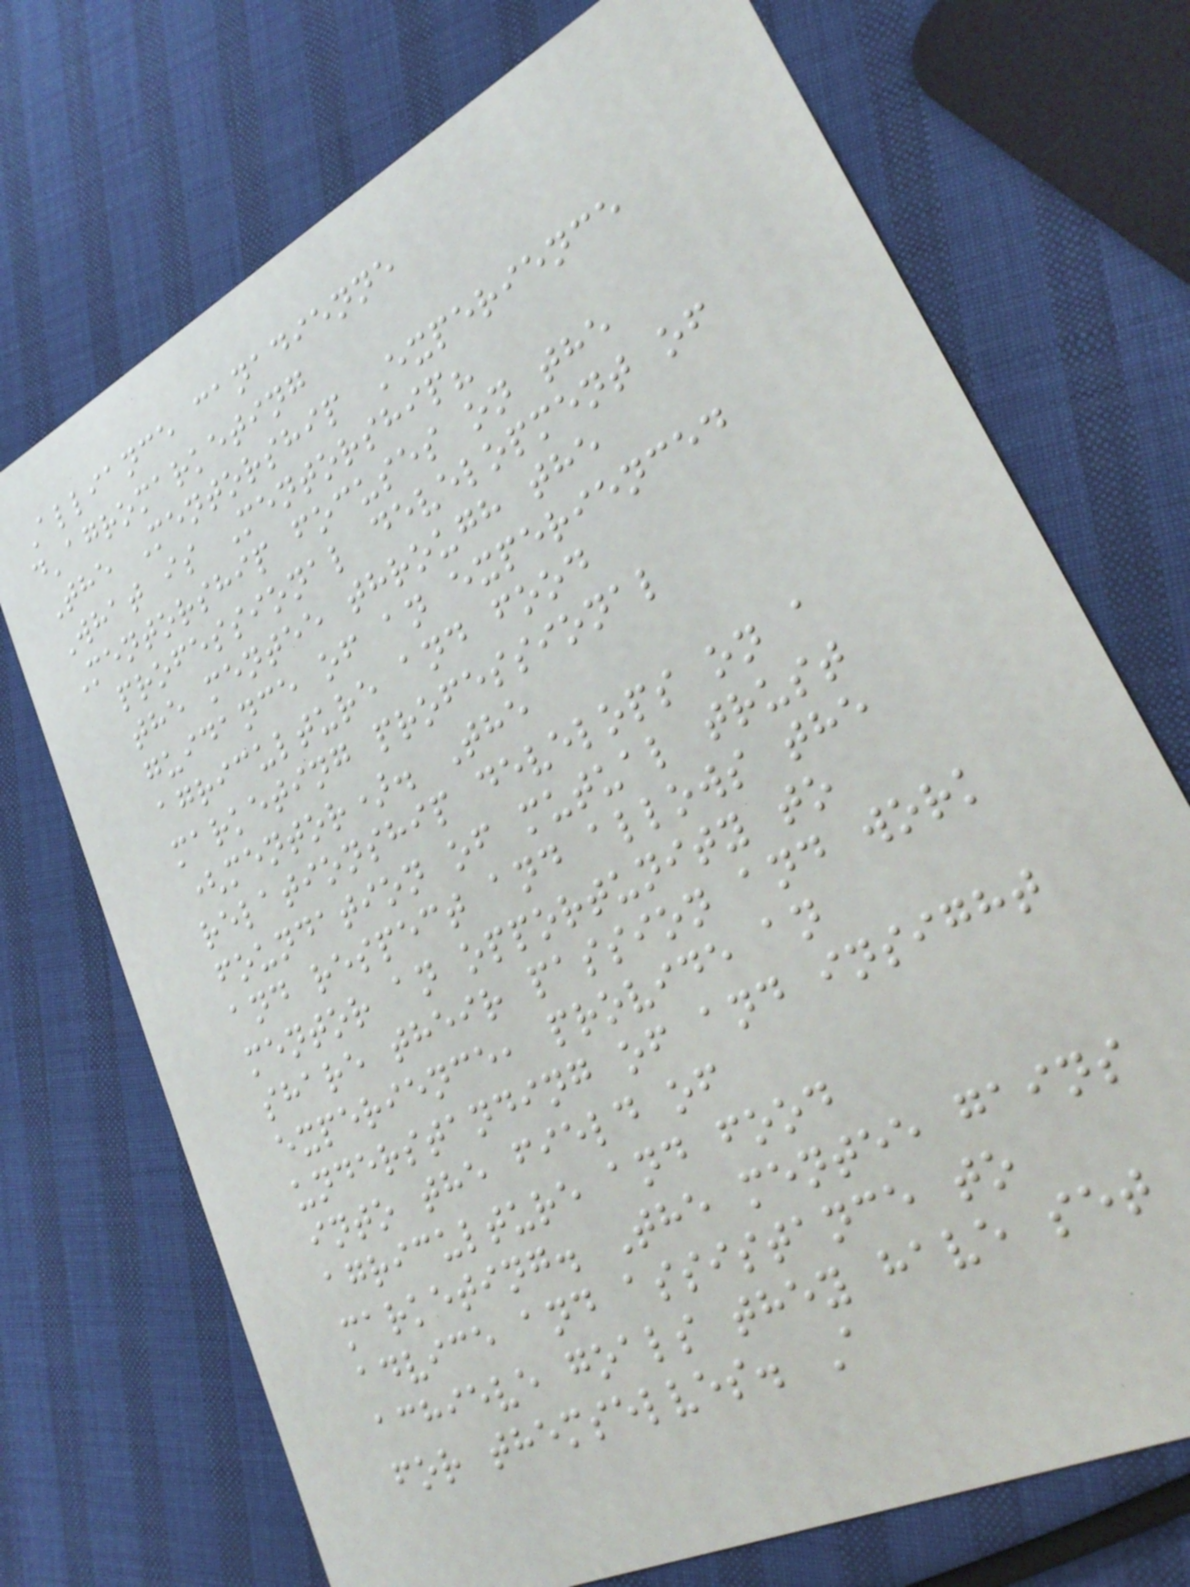Alliance canadienne
d'agromarketing
The Mentorship Experience
What is Mentorship?
Mentorship focuses on the
professional development of
the mentee through the
guidance of an experienced
agriculture and food
marketing professional
(mentor). The
relationship develops on a
foundation of mutual trust
and respect and allows the
mentor an opportunity to
share their passion and work
experience, provide an
understanding of and insight
into the field of
agriculture and food
marketing. The mentee gains
advice and assistance to
achieve goals they have set
for themselves. A
